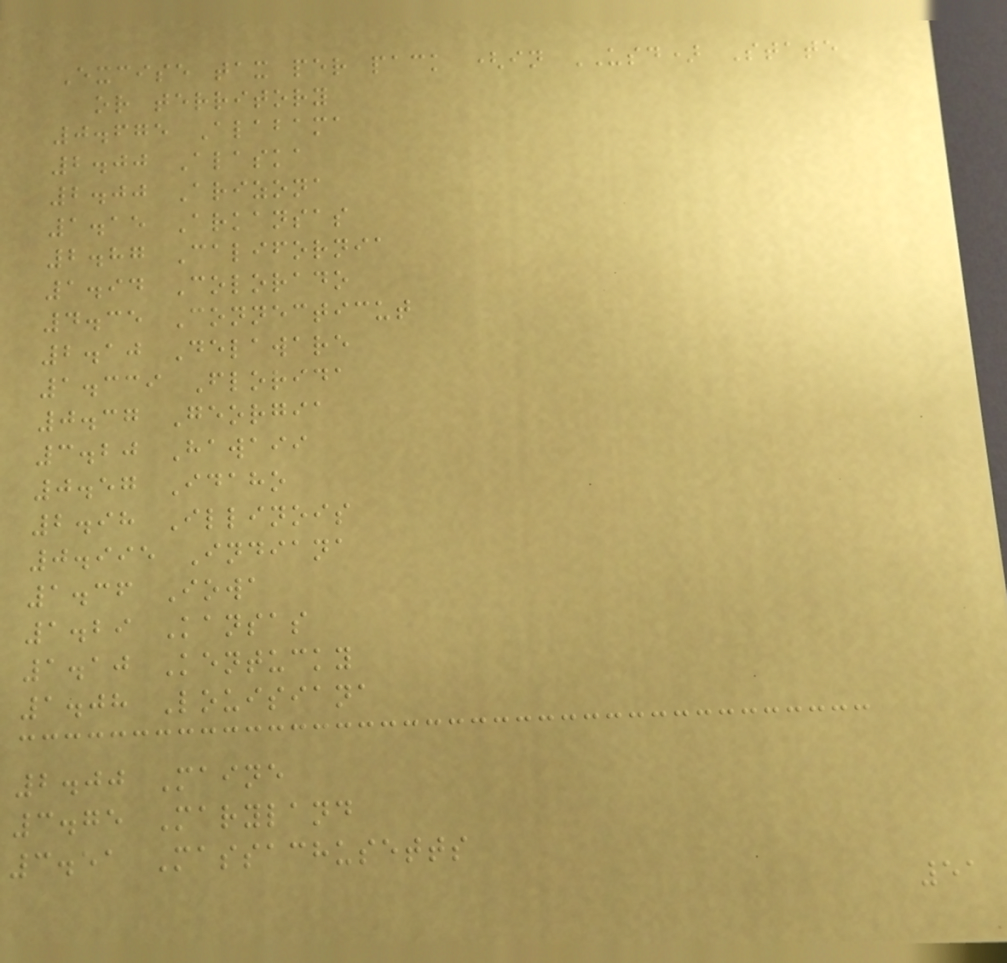Excise tax per pack (in USD) State
or territory
0.675 Alabama
2.00 Alaska
2.00 Arizona
1.15 Arkansas
2.87 California
1.94 Colorado
4.35 Connecticut
2.10 Delaware
1.339 Florida
0.37 Georgia
3.20 Hawaii
0.57 Idaho
2.98 Illinois
0.995 Indiana
1.36 Iowa
1.29 Kansas
1.10 Kentucky
1.08 Louisiana
2.00 Maine
3.75 Maryland
3.51 Massachusetts
51
